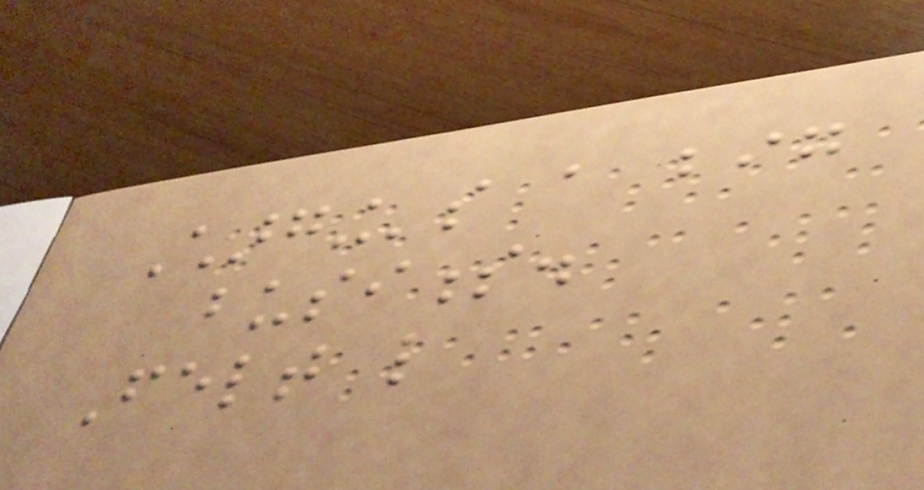Charging's a big
business.
Felt like
